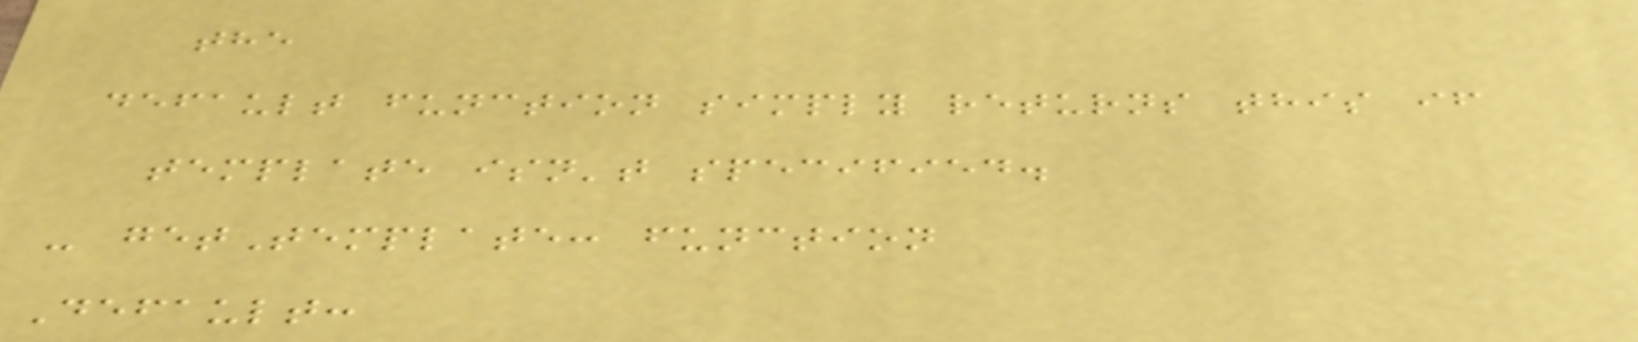the
default function simply returns this if
template isn't specified.
- getTemplate: function
Default:
